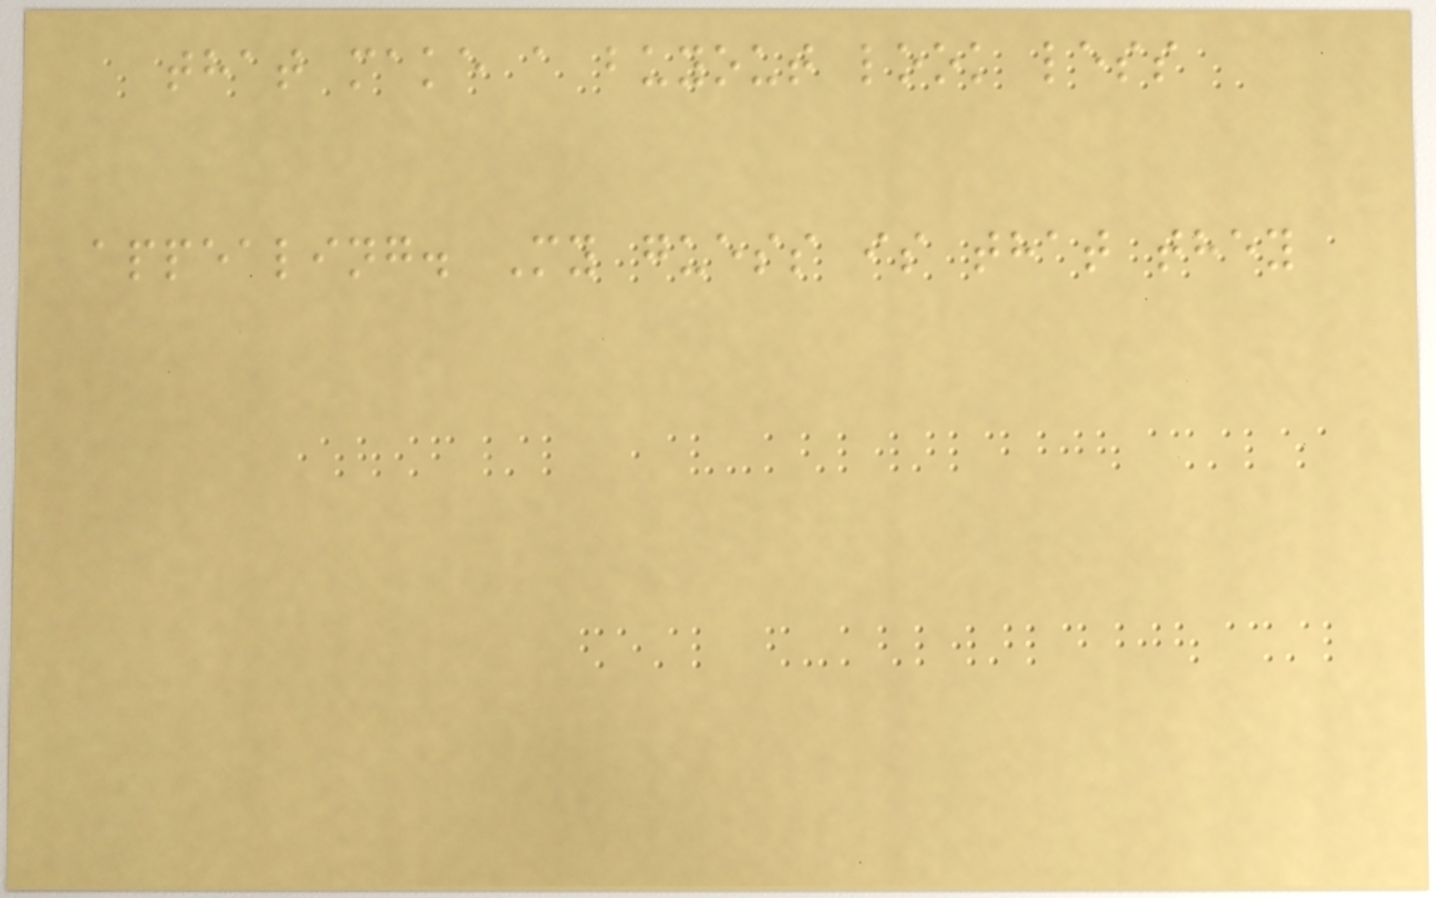that make a buyout look less
appealing. My guess is that they
